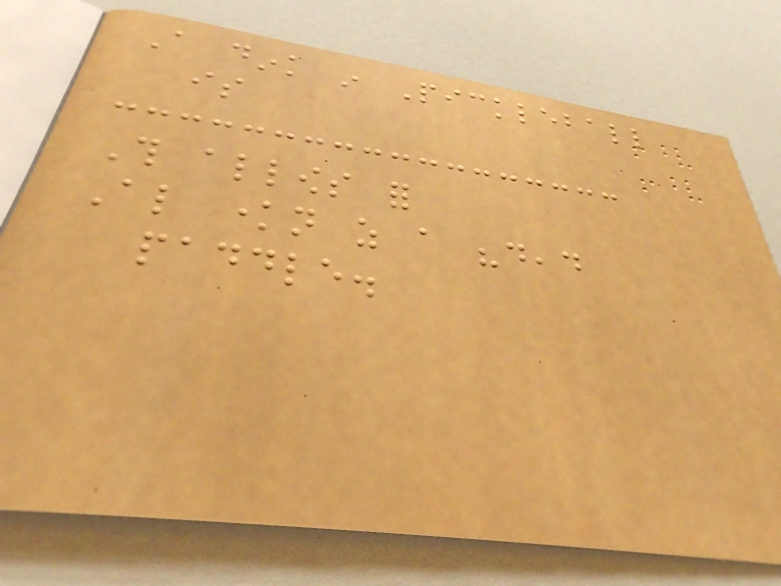A dink in Pickleball
is
This allows for
Also known as a "dead
paddle.
